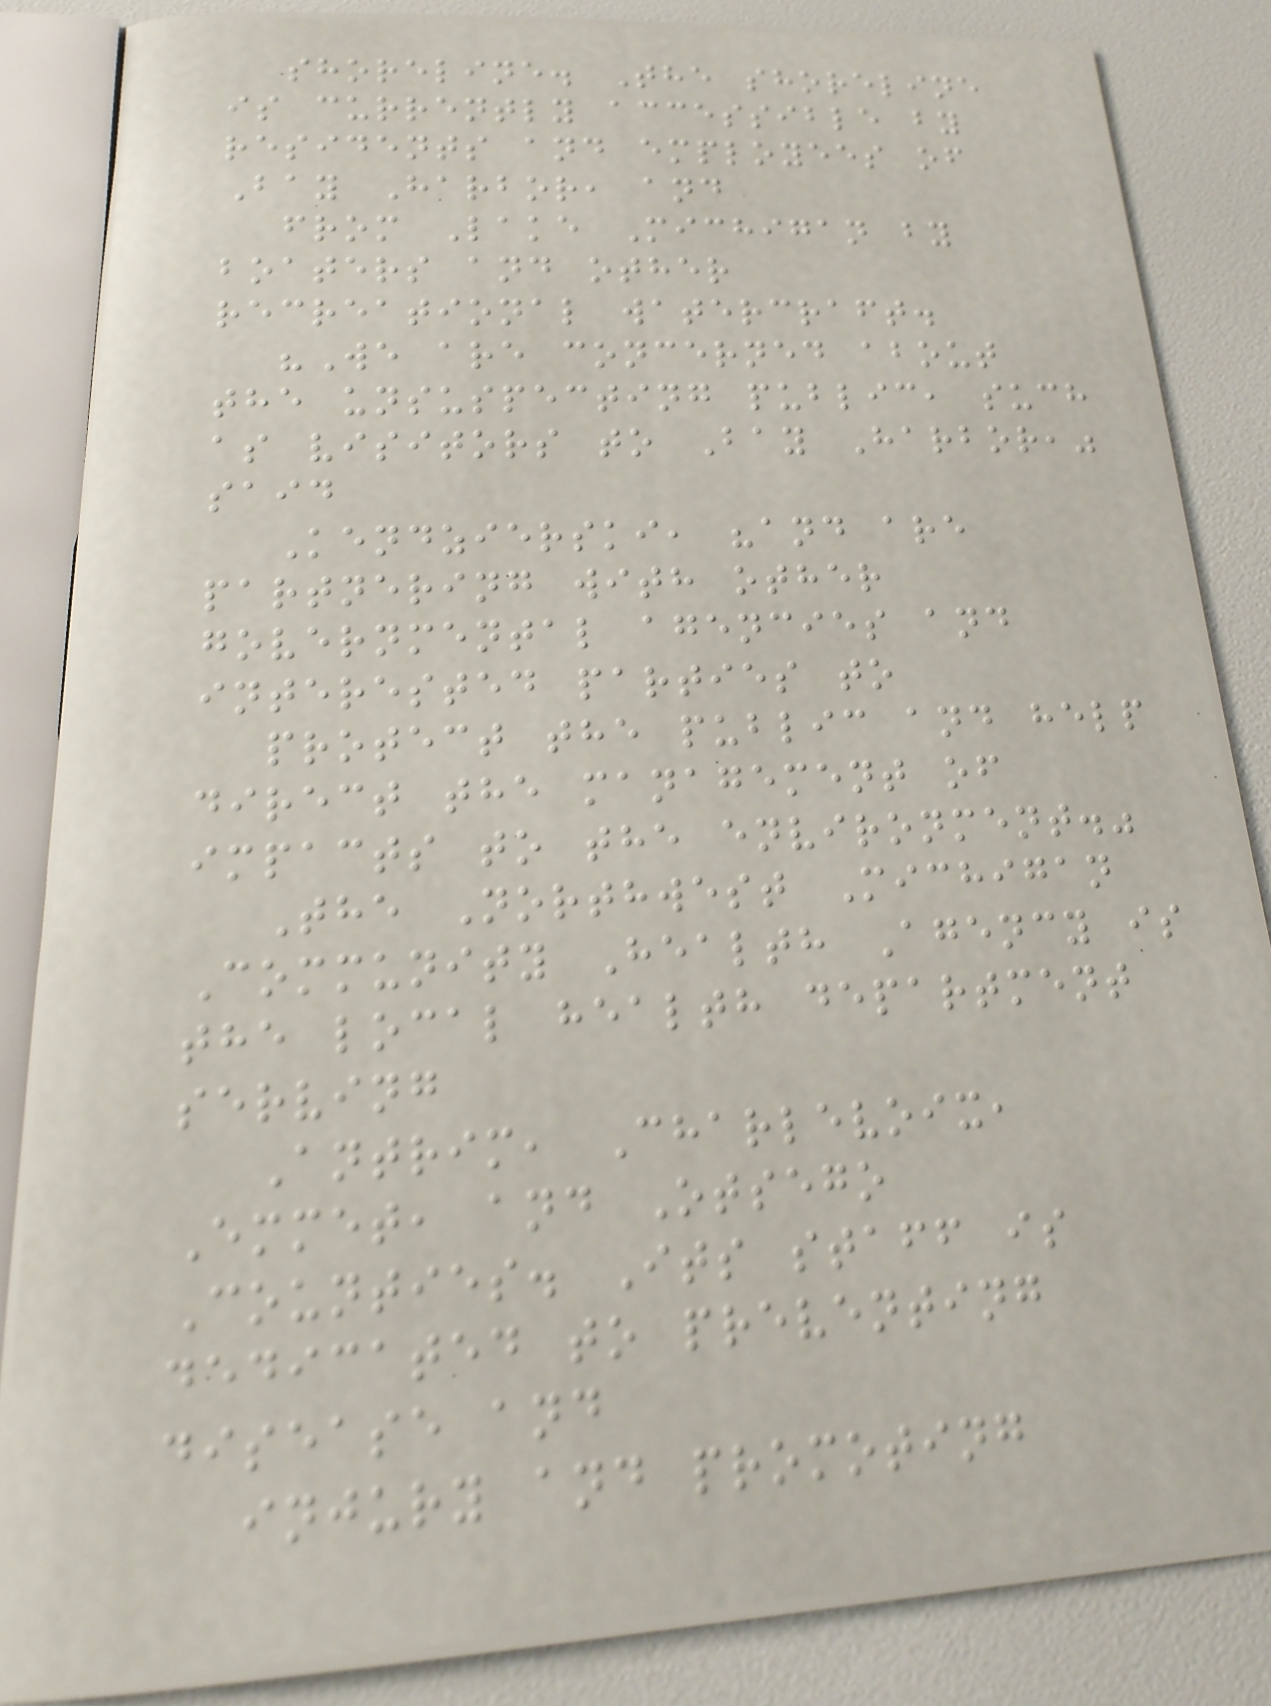shoreline. The shoreline
is currently accessible by
residents and employees of
Bay Harbor, and
from Lake Michigan by
boaters and other
recreational watercraft.
"We are concerned about
the unsuspecting public, such
as visitors to Bay Harbor,"
said
Kendzierski, "and are
partnering with other
governmental agencies and
interested parties to
protect the public and help
direct the management of
impacts to the environment."
The Northwest Michigan
Community Health Agency is
the local health department
serving
Antrim, Charlevoix,
Emmet, and Otsego
Counties. Its staff is
dedicated to preventing
disease and
injury and promoting
